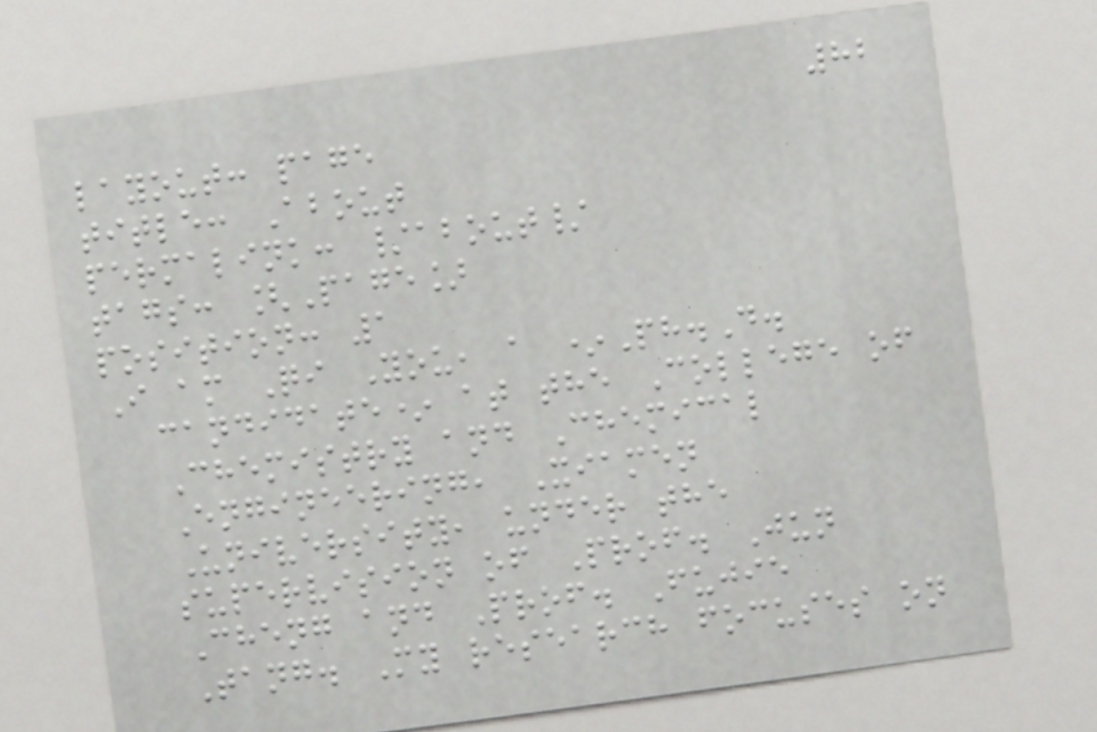82
layout: page
title: About
permalink: /about/
tags: [Page]
position: 1
I am Qi You, a *Ph.D.
candidate* at the College of
Chemistry and Chemical
Engineering, Xiamen
University, under the
supervision of Prof. Jun
Cheng and Prof. Fujie
Tang. My research focuses on
